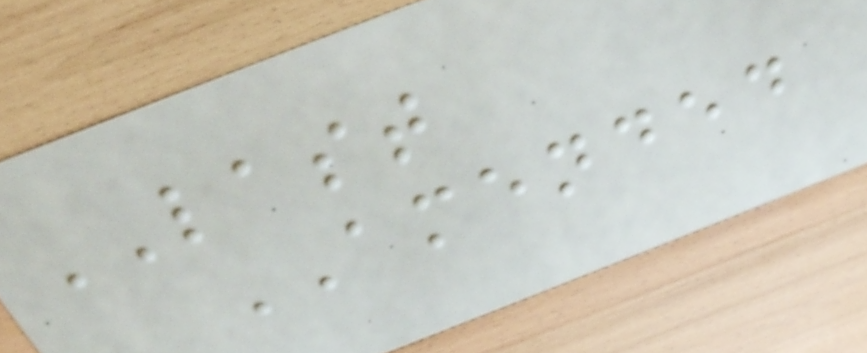LAST
AMENDED
